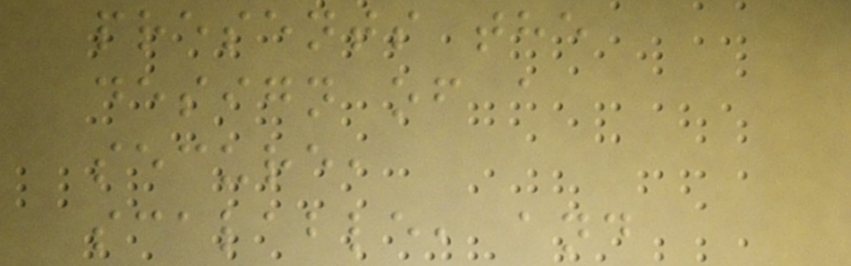presents the
design of a
secure,
scalable, and
